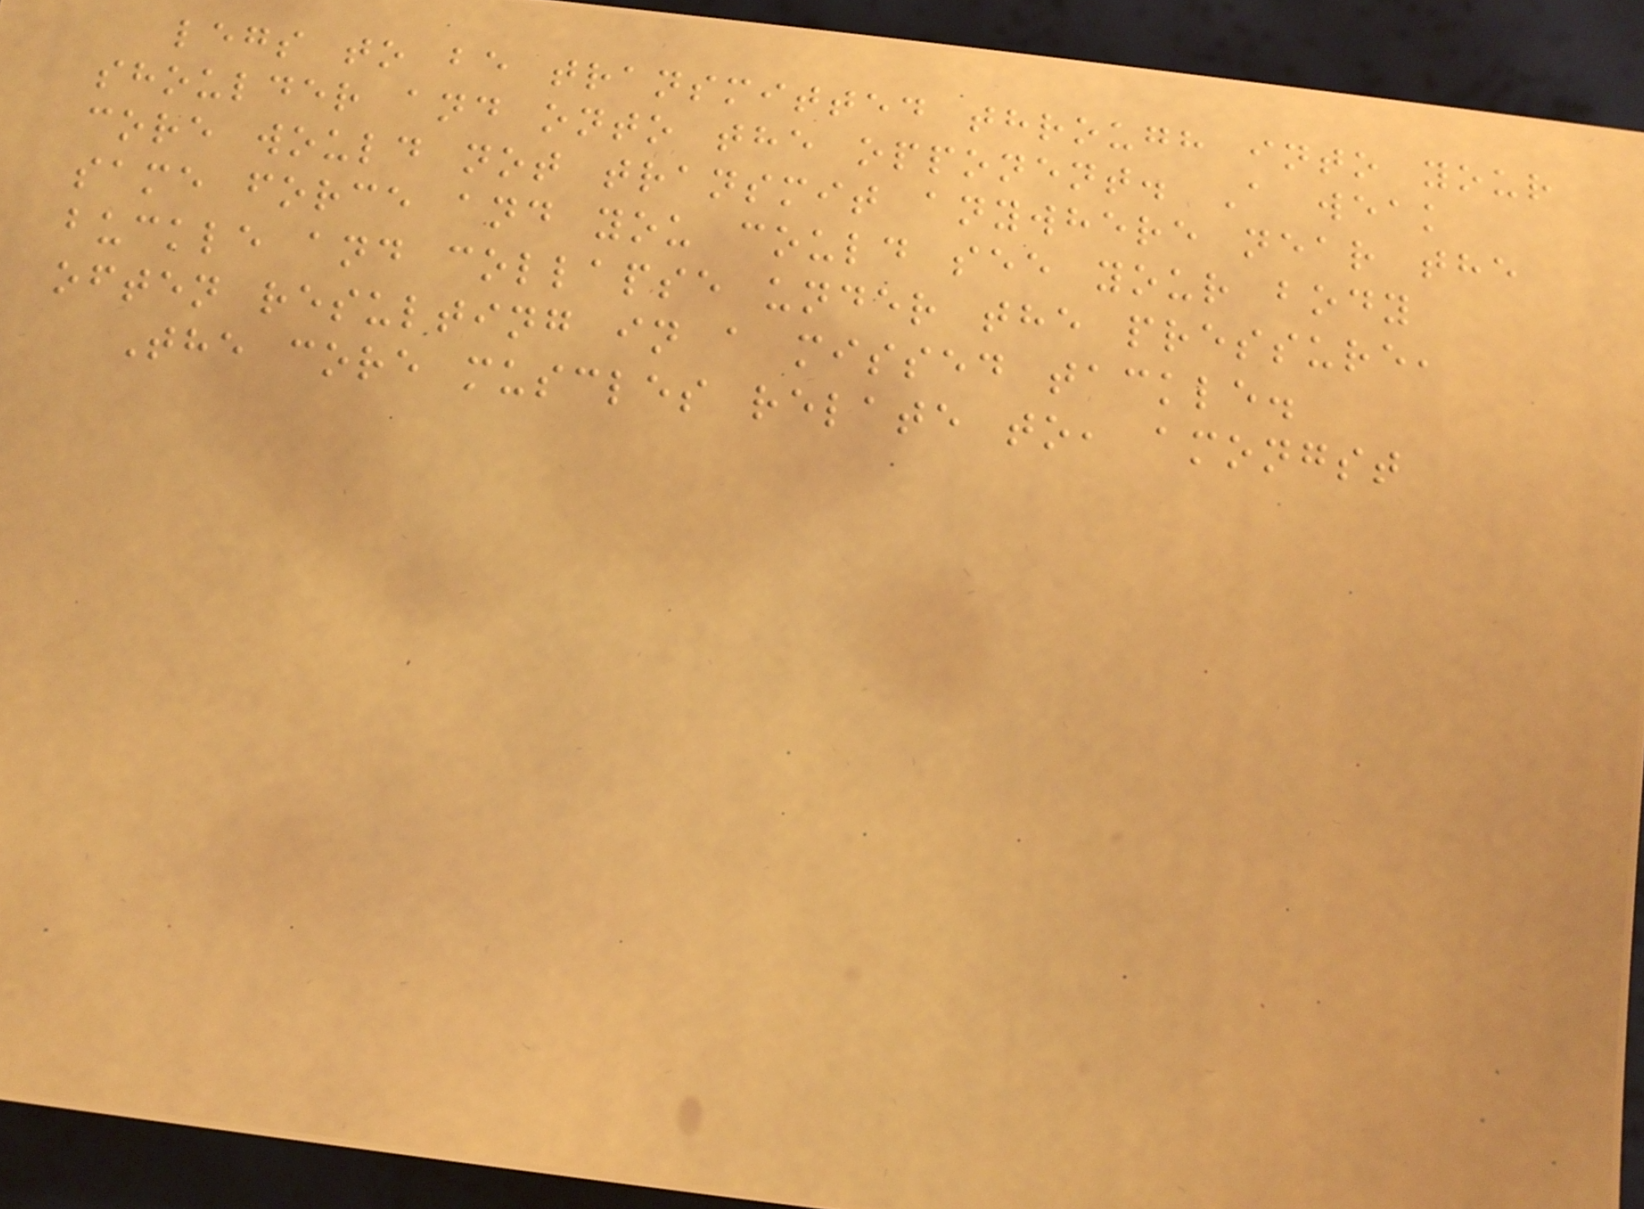legs to be transmitted through into your
shoulder and onto the opponent. A weak
core would not transmit anywhere near the
same force and you could see your body
buckle and collapse under the pressure,
often resulting in a missed tackle.
The core muscles relate to, amongst
